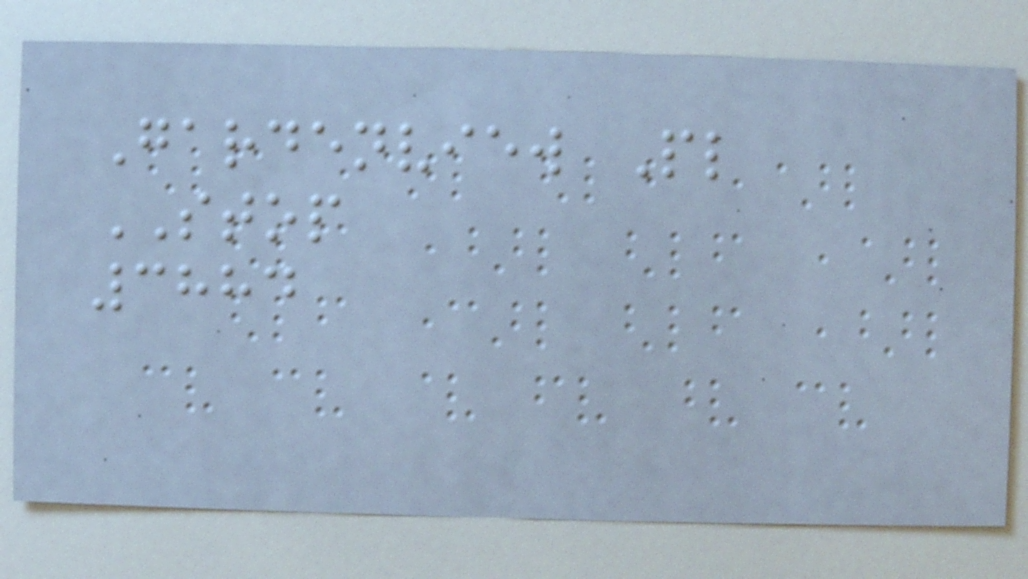Gardenview Pl
STOP
3884
